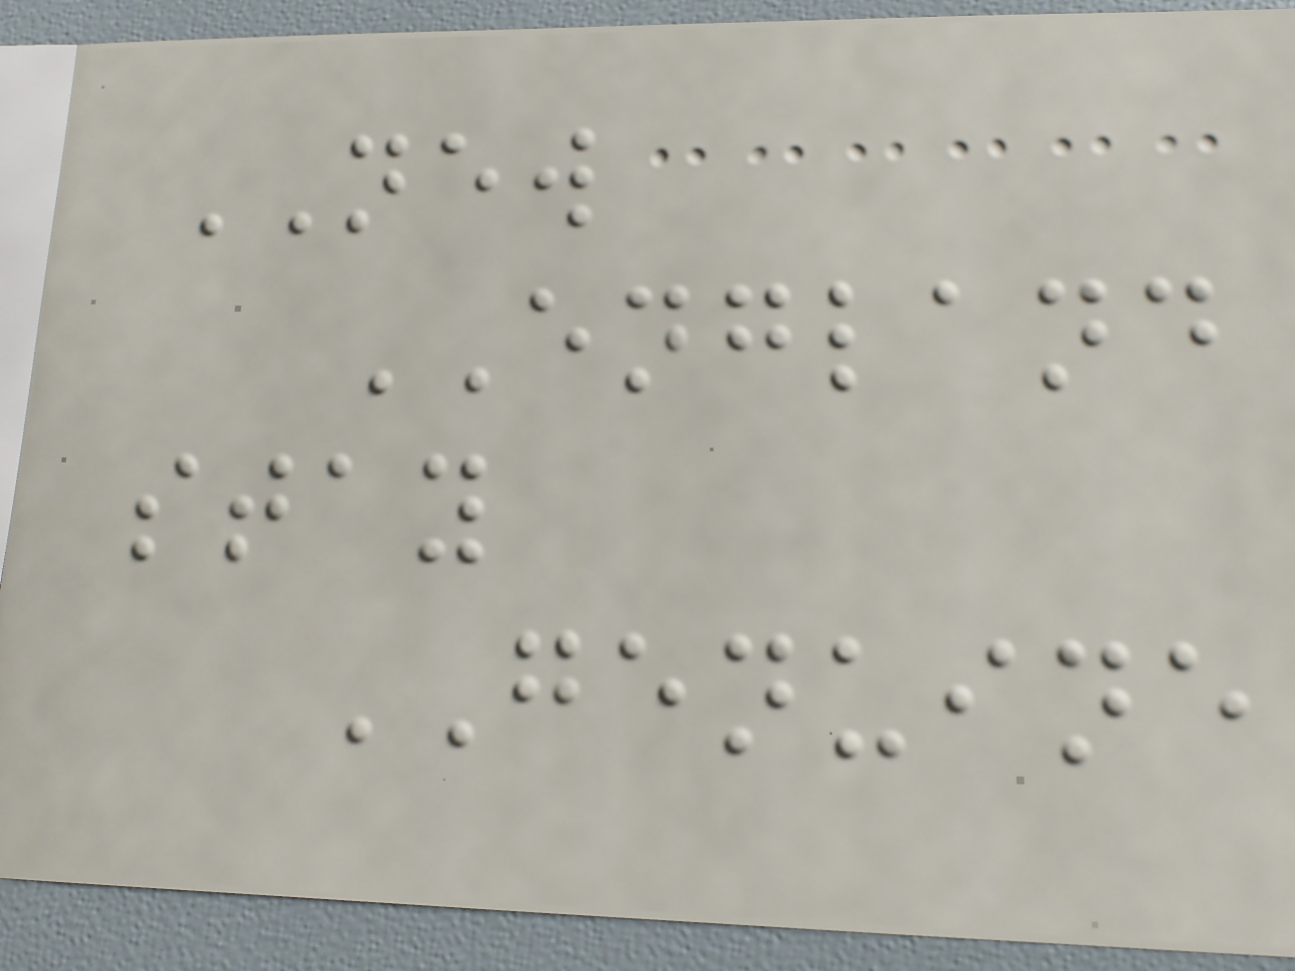NEW
ENGLAND
stay
GENUINE
